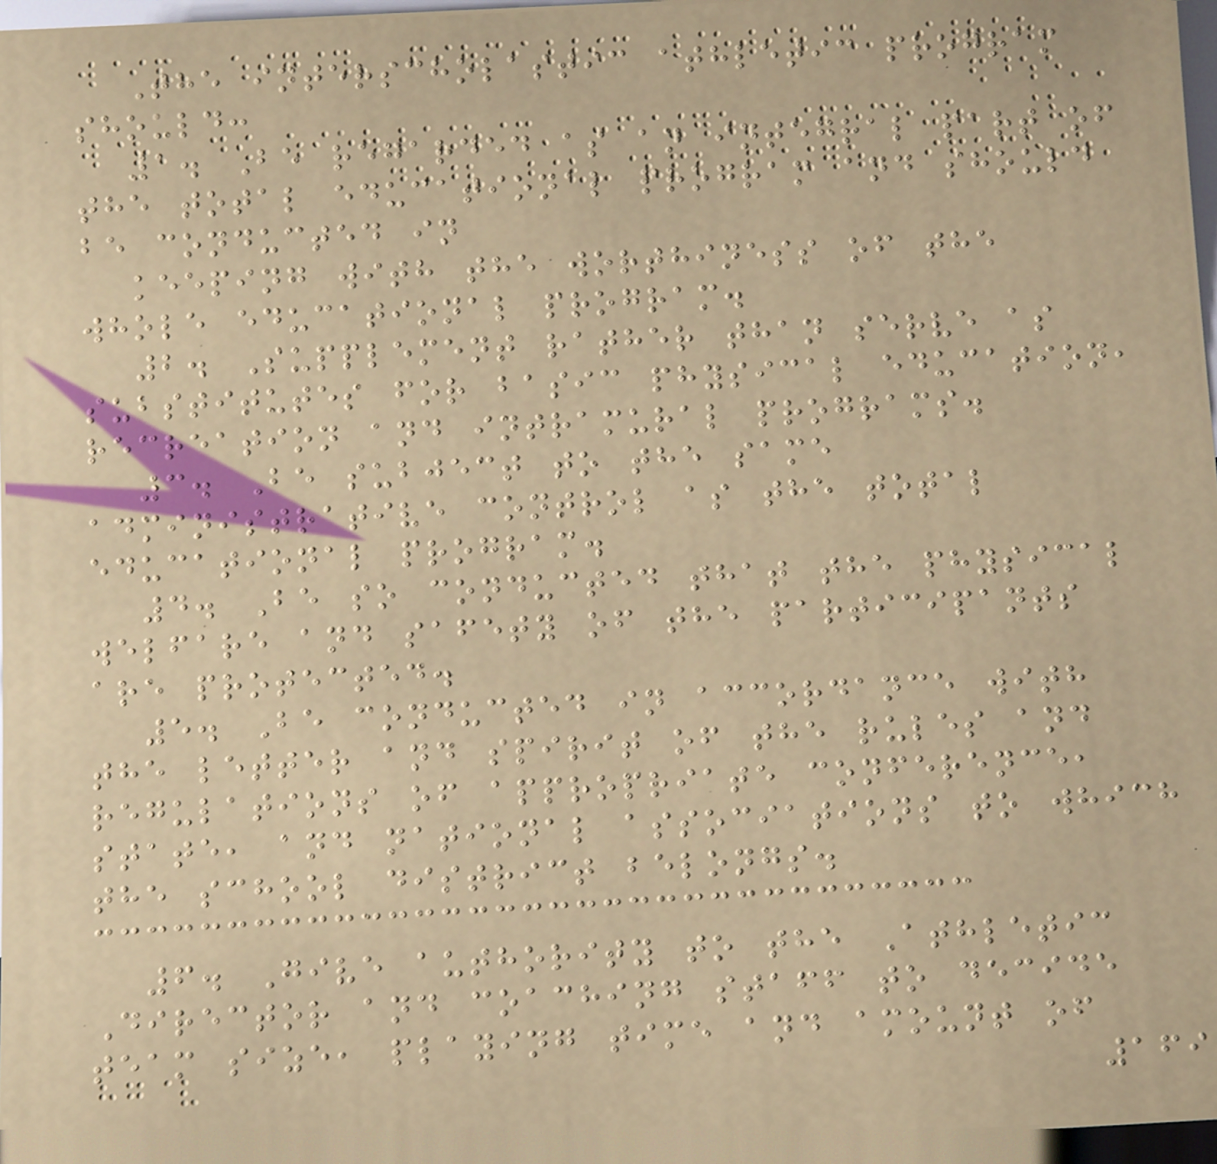The interscholastic athletic program
should:
1. Be regarded as an integral part of
the total educational program and should
be conducted in
keeping with the worthiness of the
whole educational program.
2. Supplement rather than serve as
substitutes for basic physical education,
recreation and intramural programs.
3. Be subject to the same
administrative control as the total
educational program.
4. Be so conducted that the physical
welfare and safety of the participants
are protected.
5. Be conducted in accordance with
the letter and spirit of the rules and
regulations of appropriate conference,
state, and national associations to which
the school district belongs.
6. Give authority to the Athletic
Director and coaching staff to decide
team size, playing time and amount of
169
